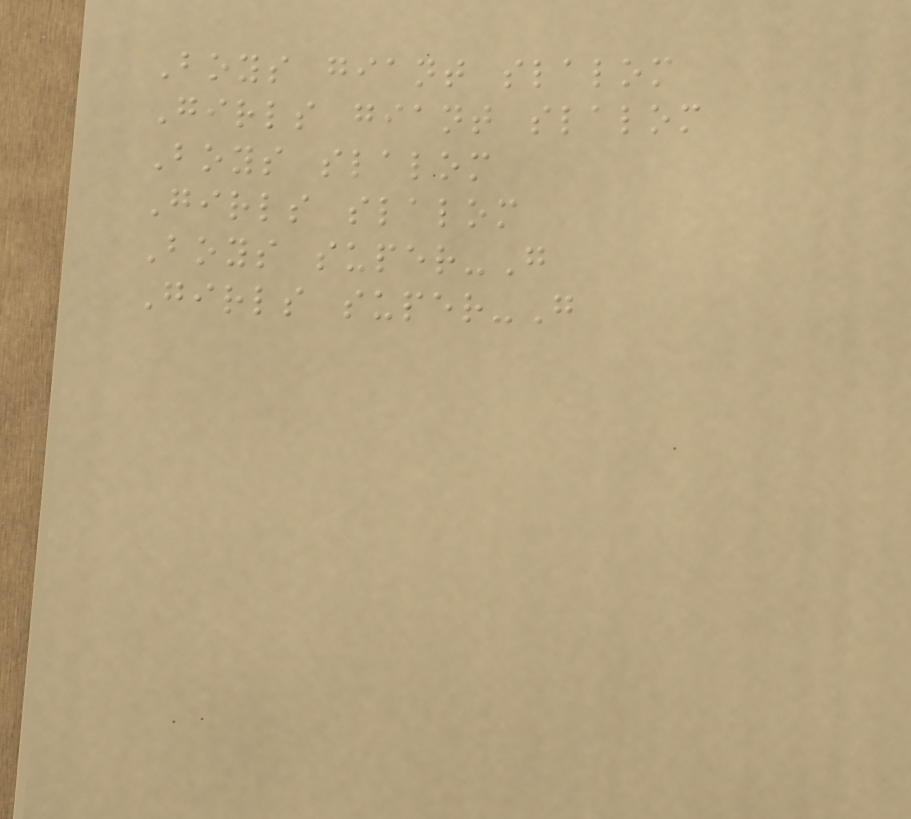Boys giant slalom
Girls giant slalom
Boys slalom
Girls slalom
Boys super-G
Girls super-G
